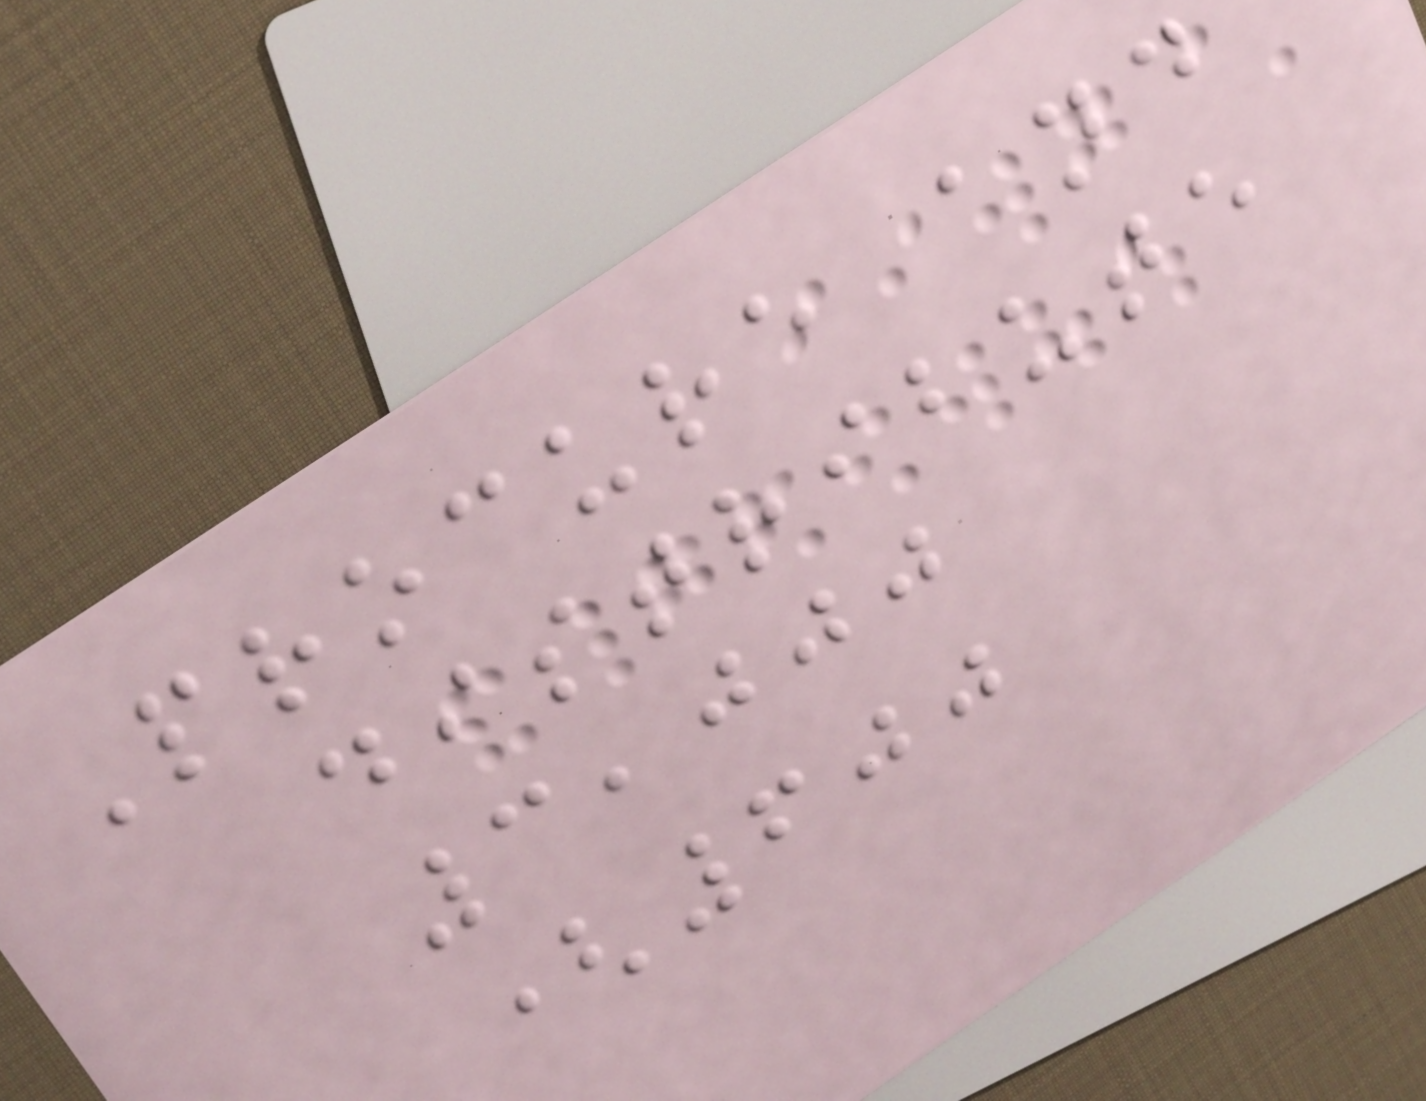Procure and
distribute
3,000
(600
